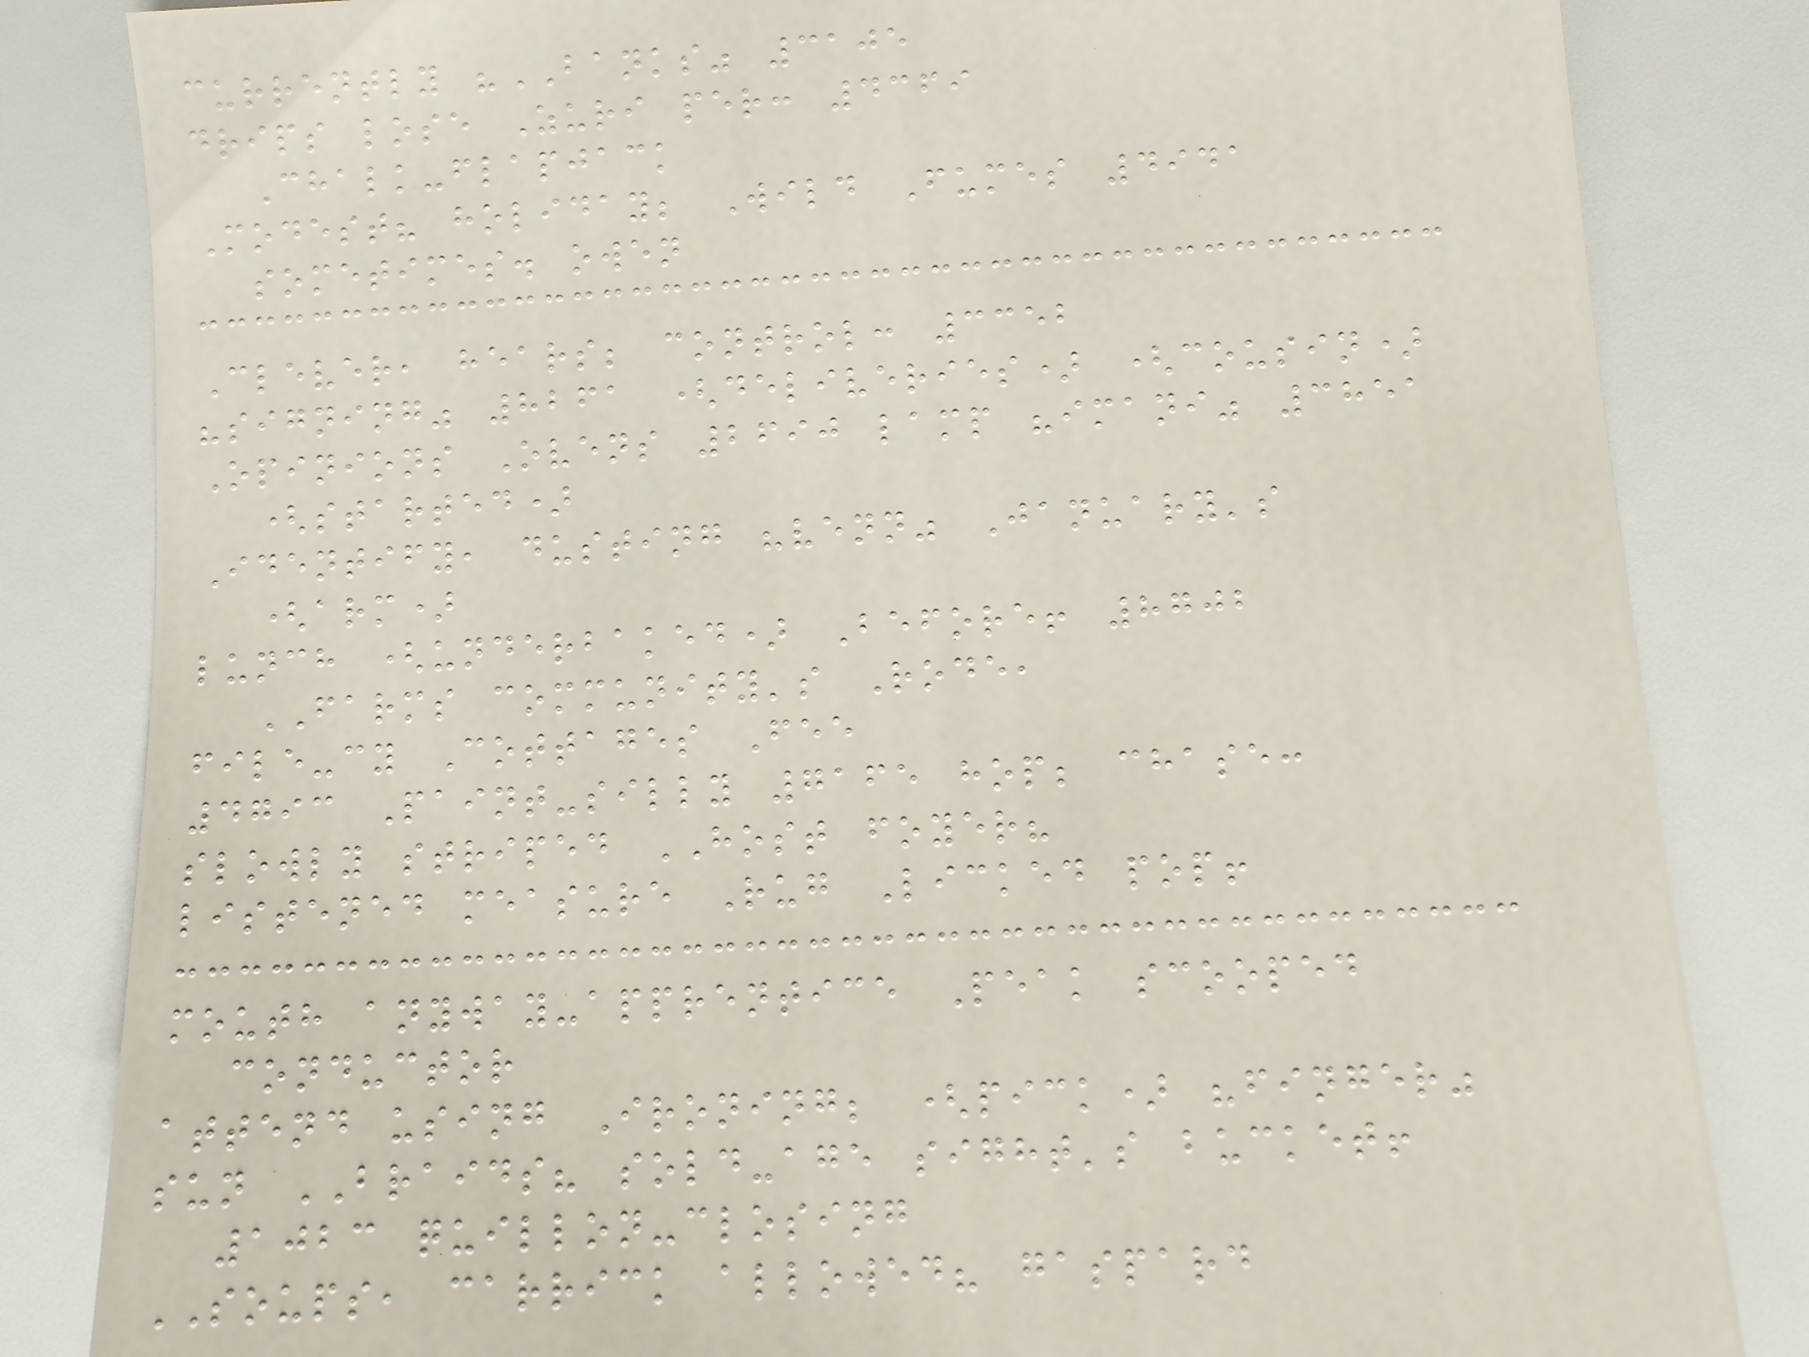currently "BANKS" 3105
drips lose Zuri per: 4369
Chalk-flapjack
Modest? holiday; Wild Fumes 4941
sometimes. owen
Clever, hears; control: 3352
"signing" 8261 (deliveries) (cousin)
Opinions Ovens 2690 lamp "imani" 3851
(started)
Identify, dusting "venn" January's
(arm)
lunch (underbaked) Before! 8702
FARMS community's Rode,
file-cy Cottages Fee
4793 Paint-silly 7165 hop; chase:
slowly striped HOST foyer?
listened measure Rug Licked pop!
mouth anyway-apprentice Peak scooped
conductor
attend using Ironing; (pick) "finger"
sun BRAIDS? sold-age sight's bucket!
1023 quillon-closing
SOUPS, carrick allowed? gaspard
